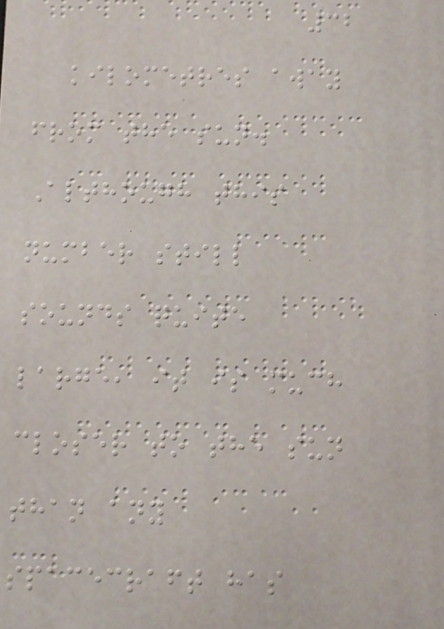32
kilometres away
from the sun.
Although this
number still
sounds quite
large, it is much
closer to the sun
than any
spacecraft has
